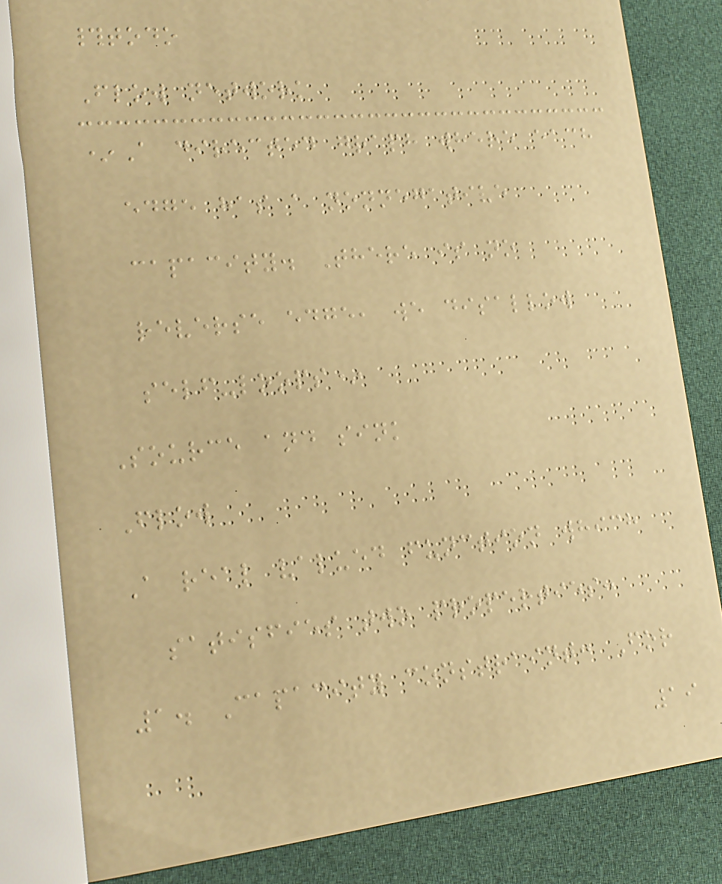#todo
Flow network
*A directed graph where each
edge has a nonnegative
capacity. There is no
reverse edge, we disallow
self-loops*
Source and sink
Flow
A real valued function which
satisfies two properties:
1. Capacity constraint: For
19
